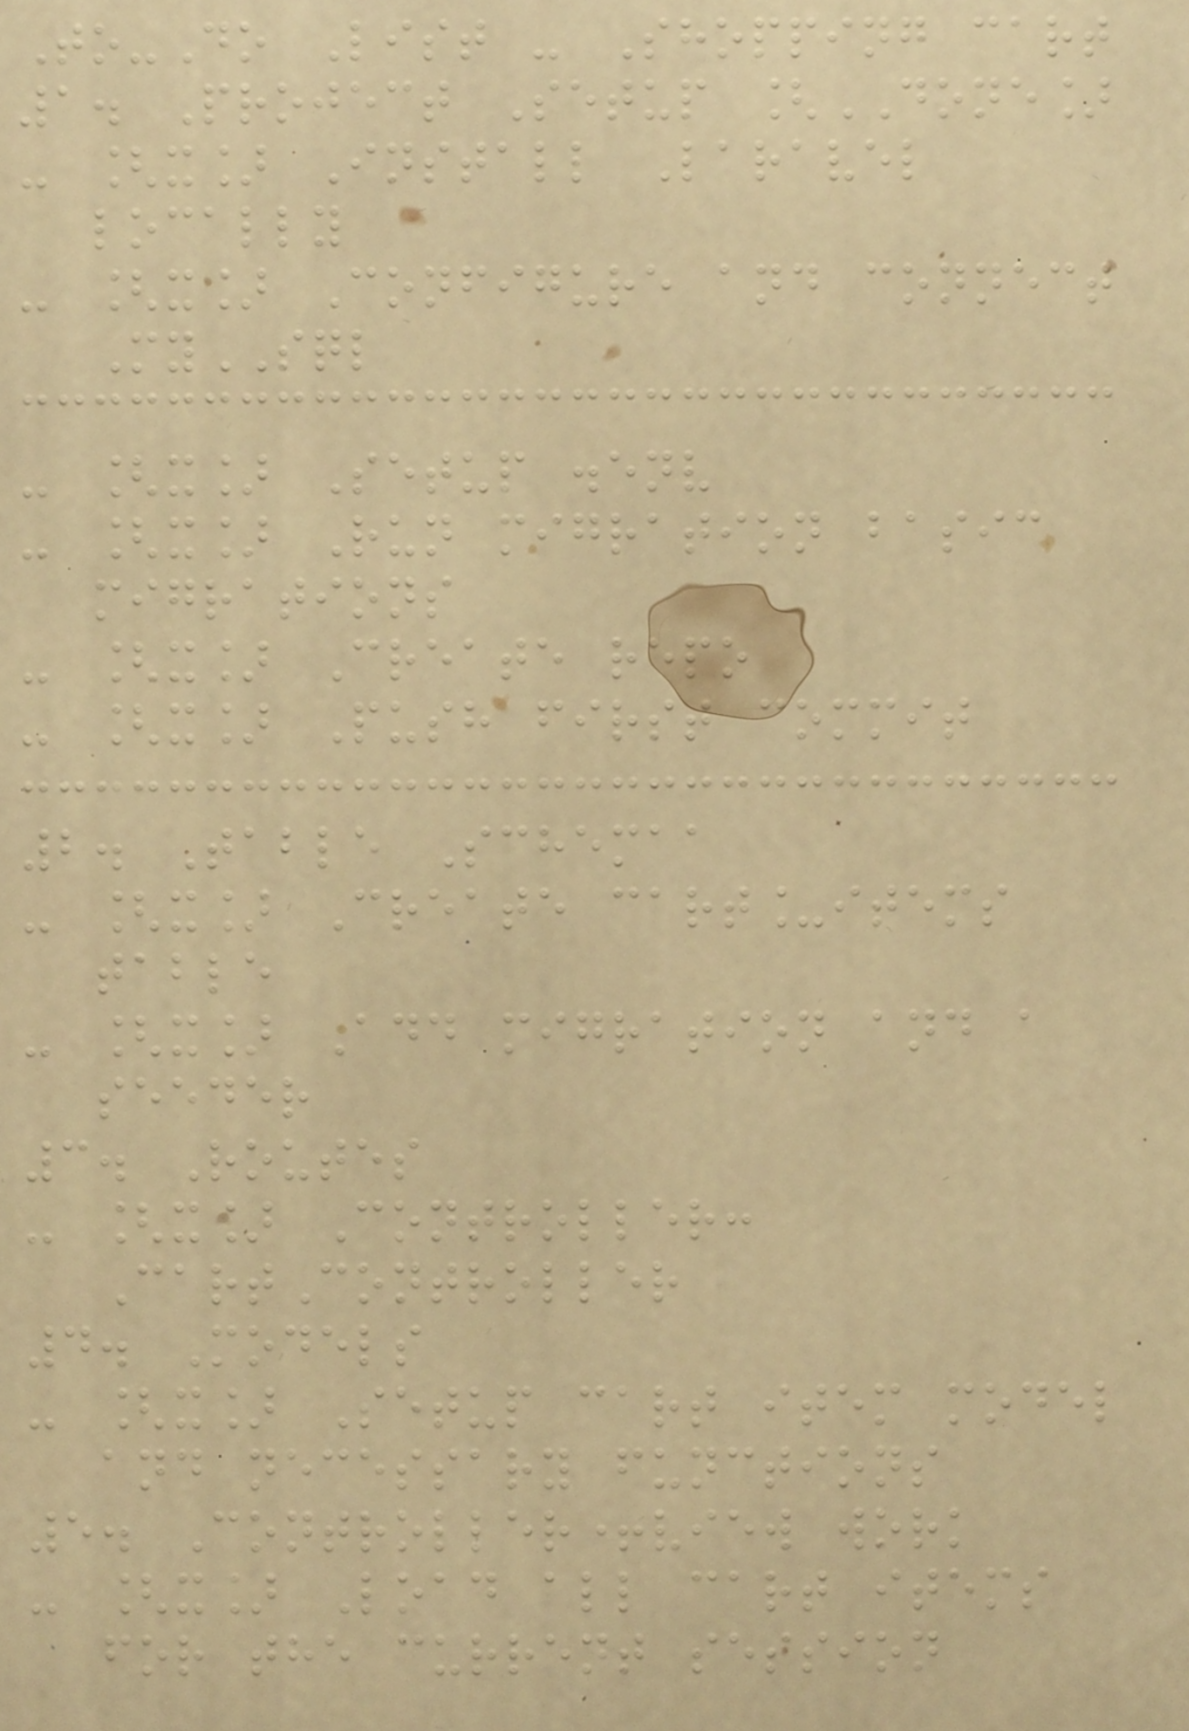To-Do List - Shopping cart
1. Project Setup [DONE]
- [x] Install Laravel
locally
- [x] Configure and connect
MySQL
- [x] Setup .env
- [x] Run migration basic
migrations
- [x] Create repo
- [x] Push first commit
2. Table Schemaa
- [x] Create cart_items
table
- [x] Add migration and a
seeder
3. Routes
- [x] Controller:
CartController
4. Models
- [x] Setup cart item model
and necessary functions
5. Controller+view work
- [x] Load all cart items
for the current session
